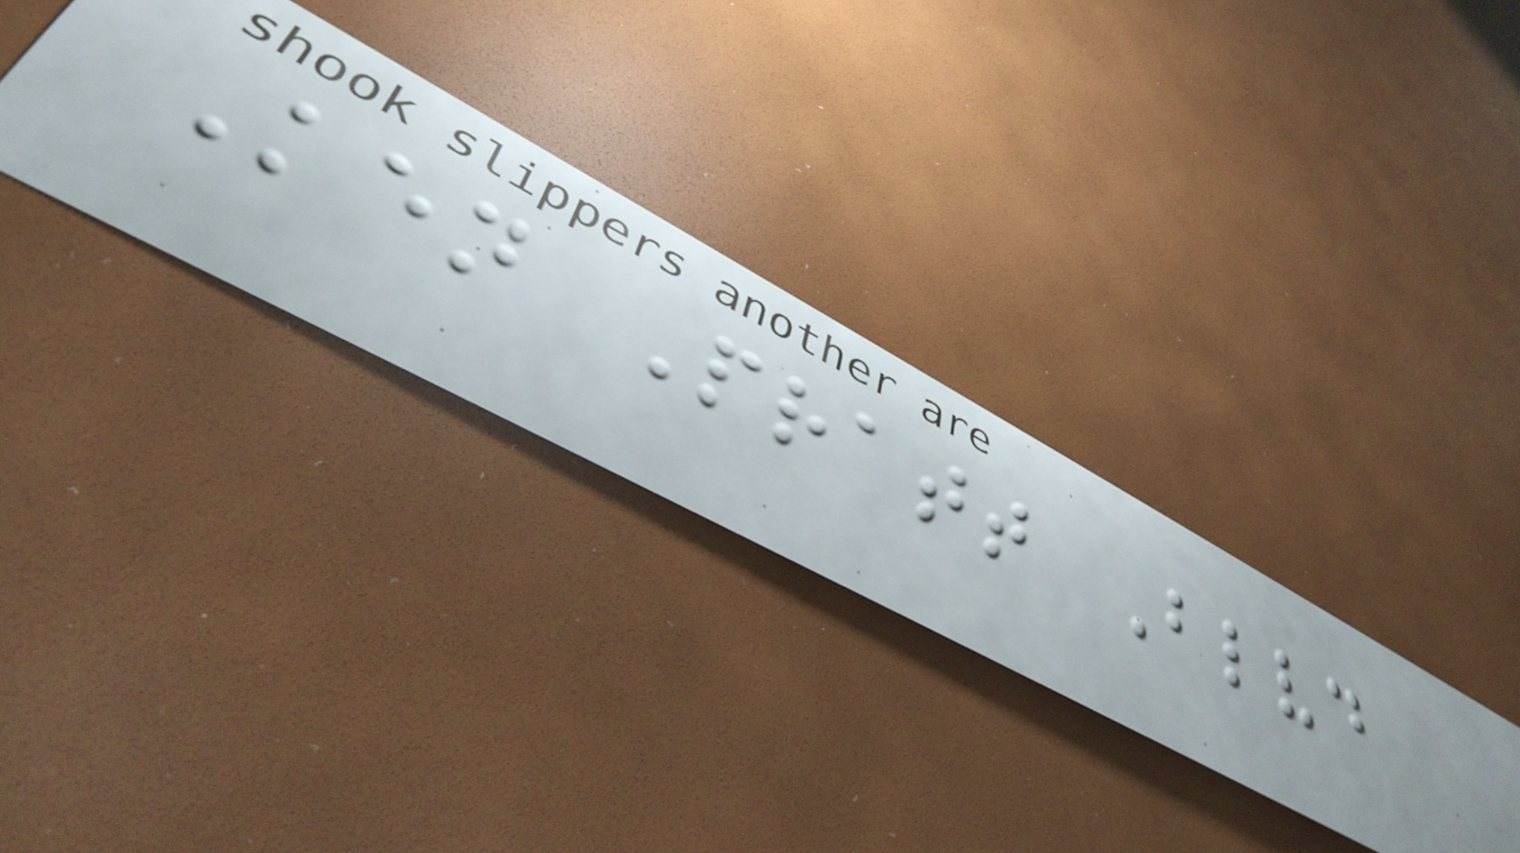Ken Pratt Blvd
